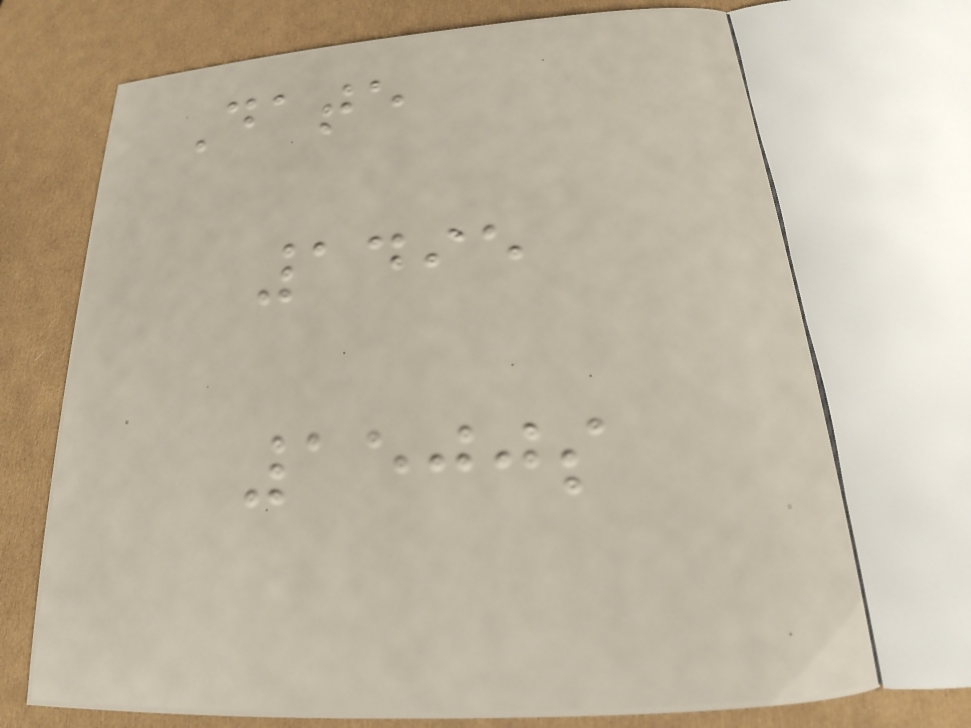Date
1495
1500s
